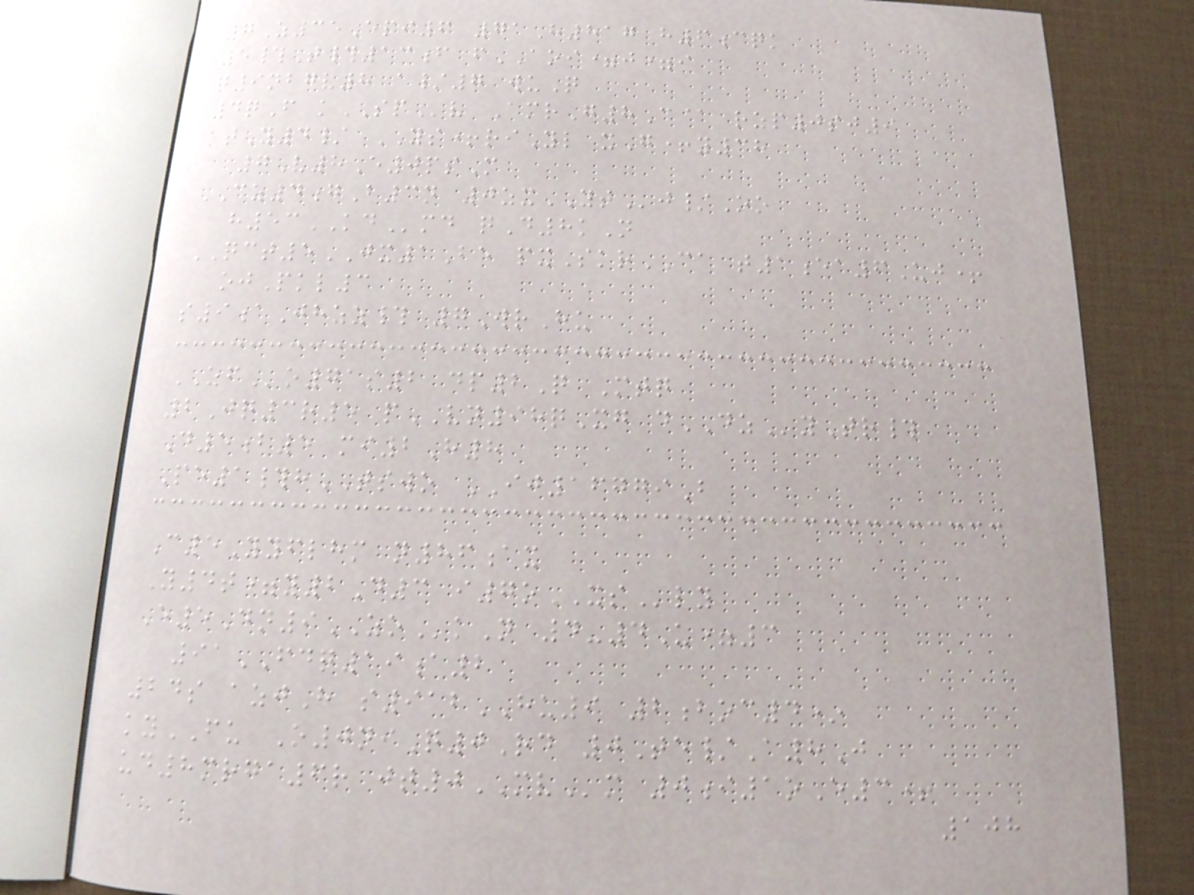7Z35Epi6 71H817 h6cqk
5#T#13f fAOI=j=i
q9nbgv8 a/7 wuQ
4qF kSPv AmrG8C@ rzp0sj9
ktY4/ YS+riYl xG+y38
7V8E0psM
CZ4gB3n 0zxYTj/Oo
h53KDmd qD8kN
QCT5JX1Be pxSkrCA t1ea6Uj+
ojPkl3
s9aJhzz# 7WrHu
ZFo71s2 dp2Q Mtq
2Jq3r5 pVN98qXg dDZyTr#
D5b5 mi2H8
Pe1#hTSWO IJ16779B
C5Yyflhm n86ax
Y4t=y2D3 i7oXSly
E5Dn9ZOkN 4-4U=3
91FDQ19a2
24s azjH s912HU9 2boc4*
kyFU O0niQ0Rd 0Te/A8J
ud8mrga6r jt0MVm 0i1oE3+
108
